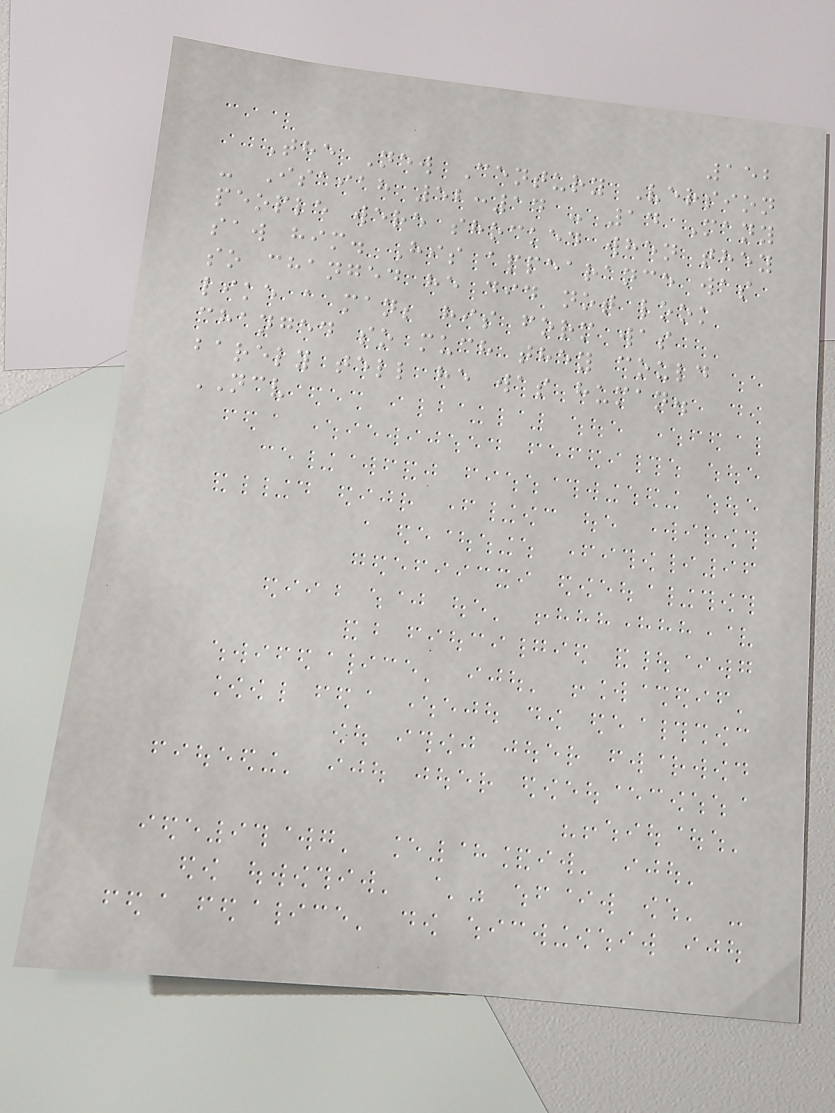152
The New Century Version
- Isaiah 52:14 - 14 Many
people were shocked when they
saw him. His appearance was
so changed he did not look
like a man; his form was
changed so much they could
barely tell he was human.
NCV
